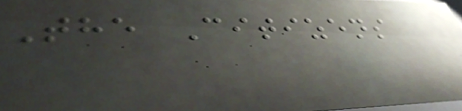The Citizens
